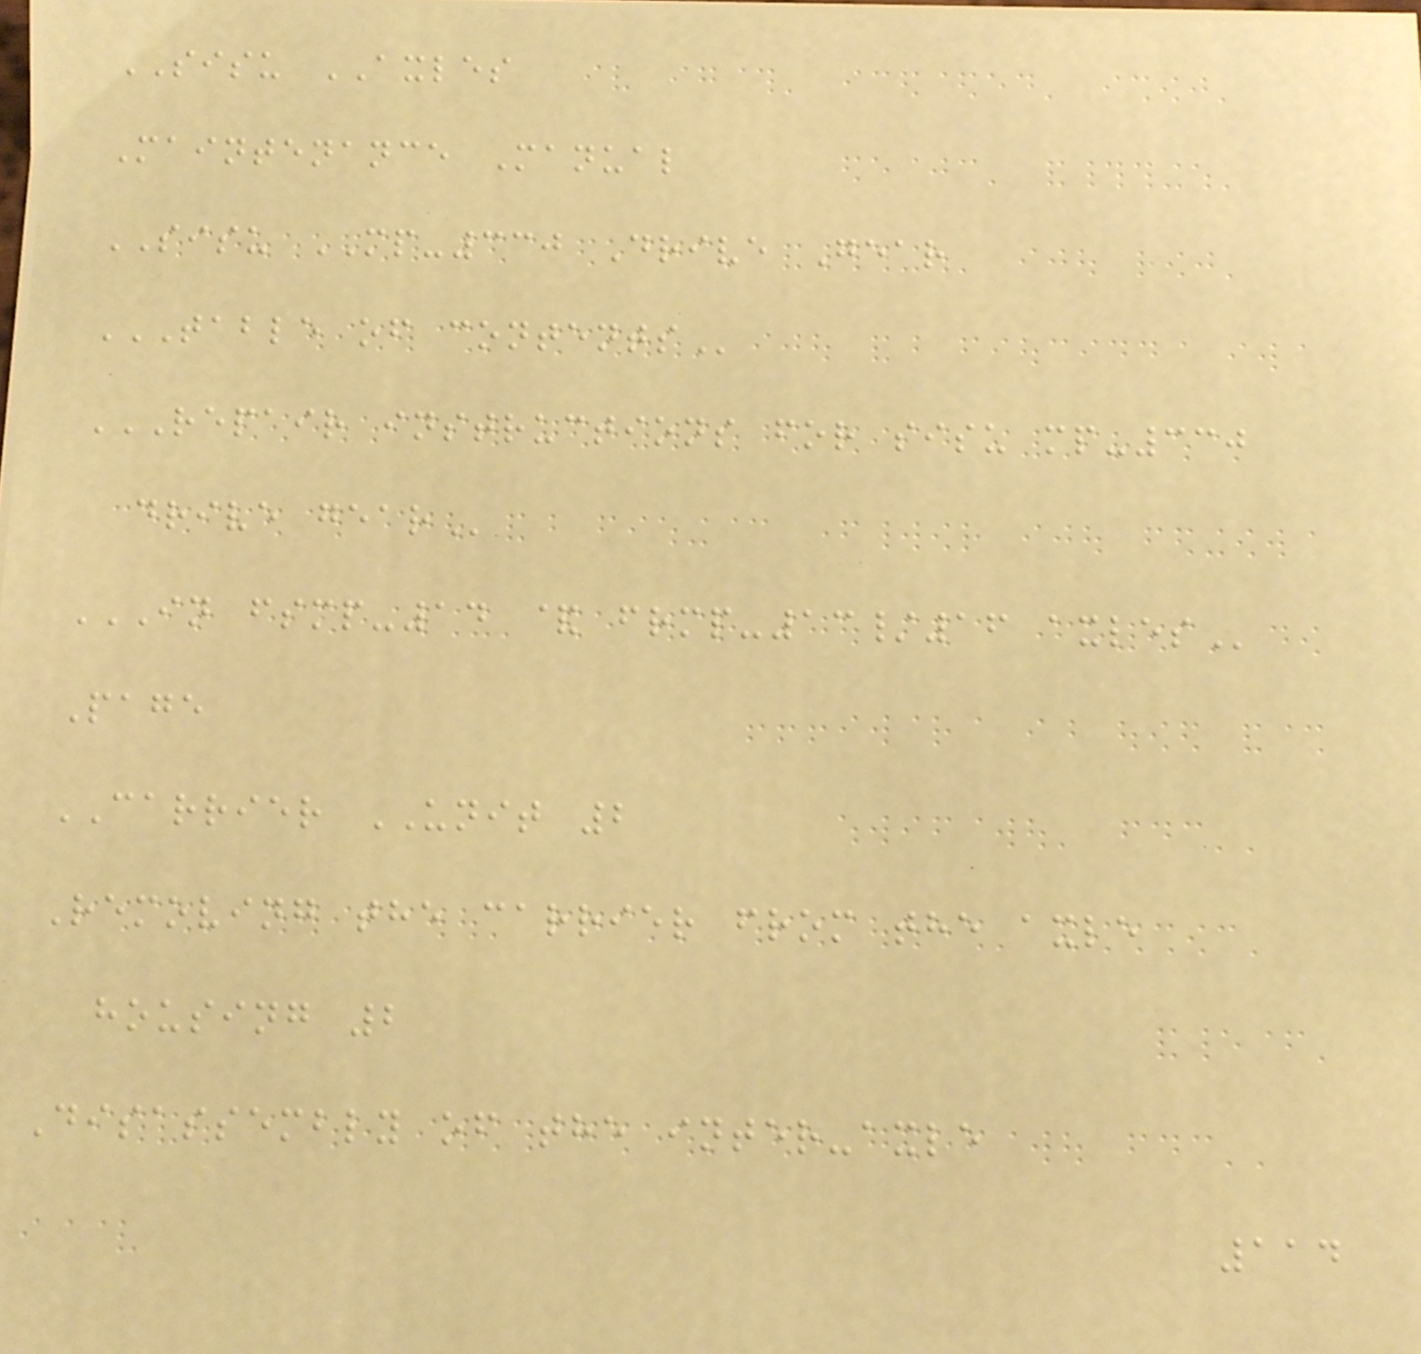SISU AXLES
Maintenance Manual
SISU MP-330 Drive Gear
TABLE OF CONTENTS
REPAIR INSTRUCTIONS FOR SISU MP-330
DRIVE GEAR
IN FSMP-14 & FRMP-13/16 AXLES
Page
CARRIER UNIT 2
Removing the carrier from the axle
housing 2
Disassembly of the inter-axle
114
